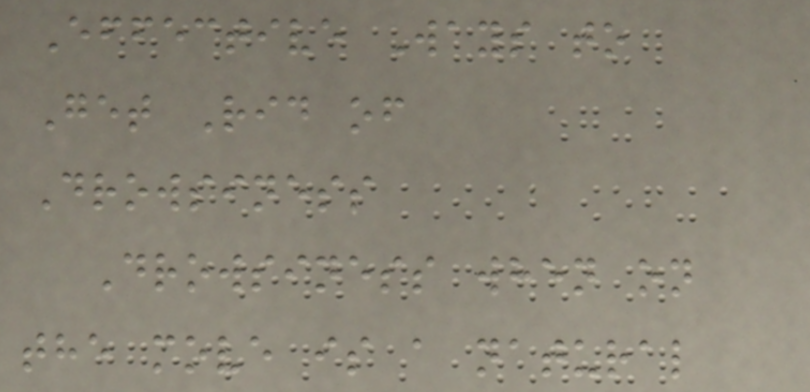Effective Ways to
Get Rid of
Drowsiness
Drowsiness when on
the move is a natural
